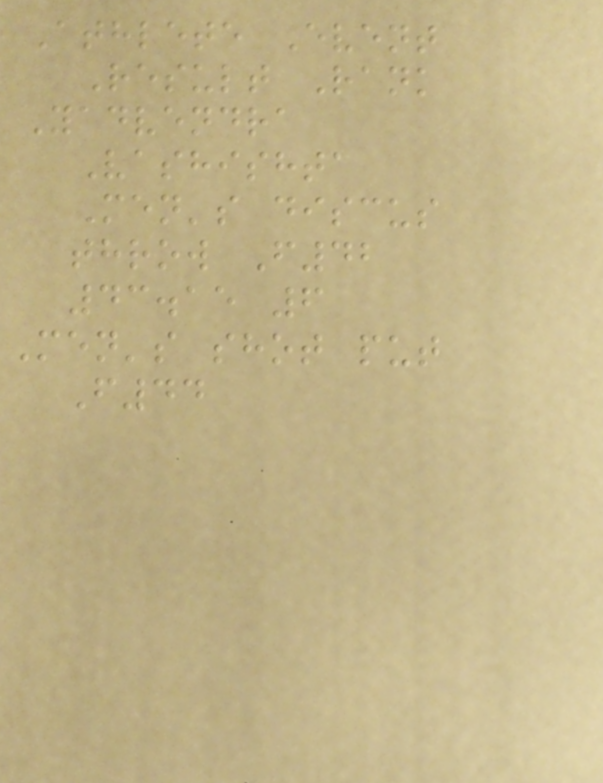Athlete Event
Result Rank
Yadvendra
Vashishta
Men's discus
throw F42
43.15 6
Men's shot put
F44
